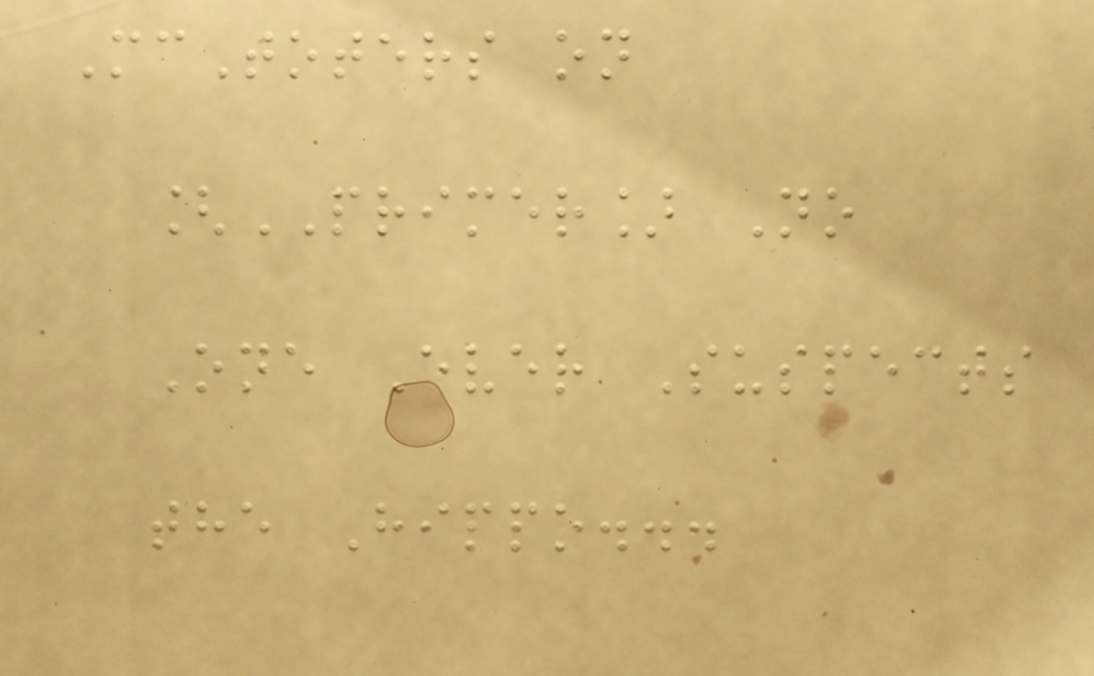McToters on
[PRIMER] No
One Ever Suspects
the Hippo...
